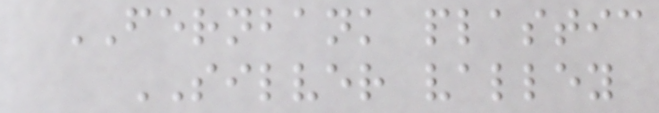FERNBANK plastic
SILVER valley
